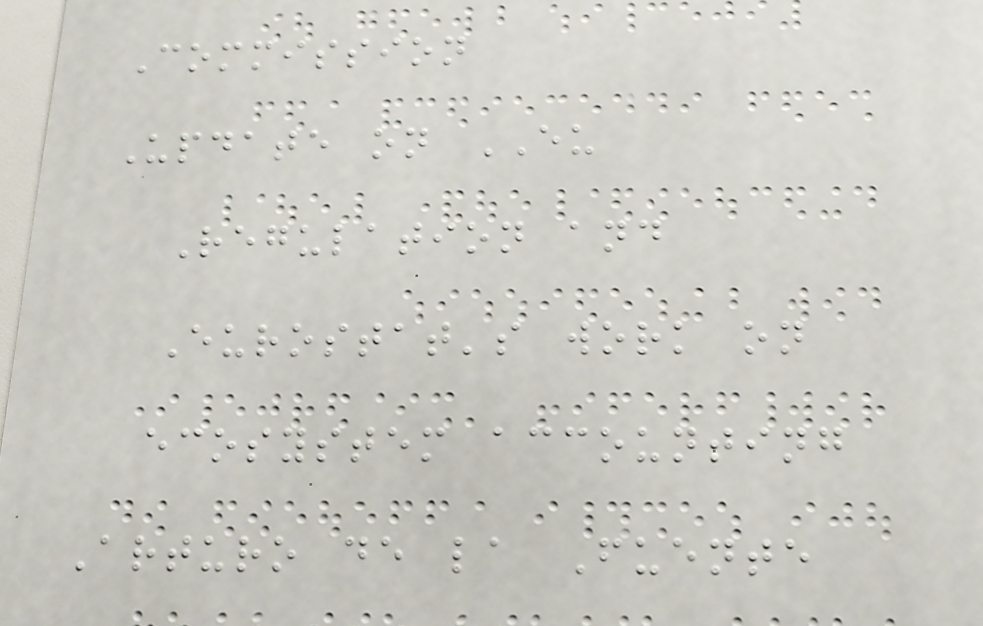Commission
Update on EU
Regulation and
Eurostat's work on
ecosystem accounting
Arturo de la Fuente
